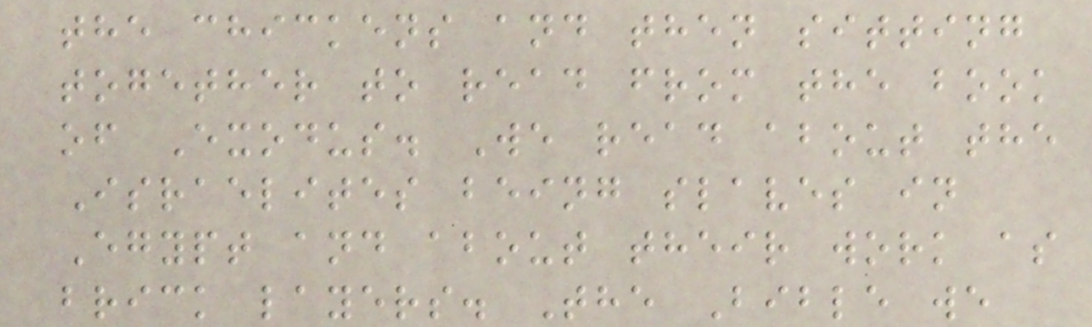the chickens and then sitting
together to read from the book
of Exodus. We read about the
Israelites being slaves in
Egypt and about their work as
brick layers. The Bible we
